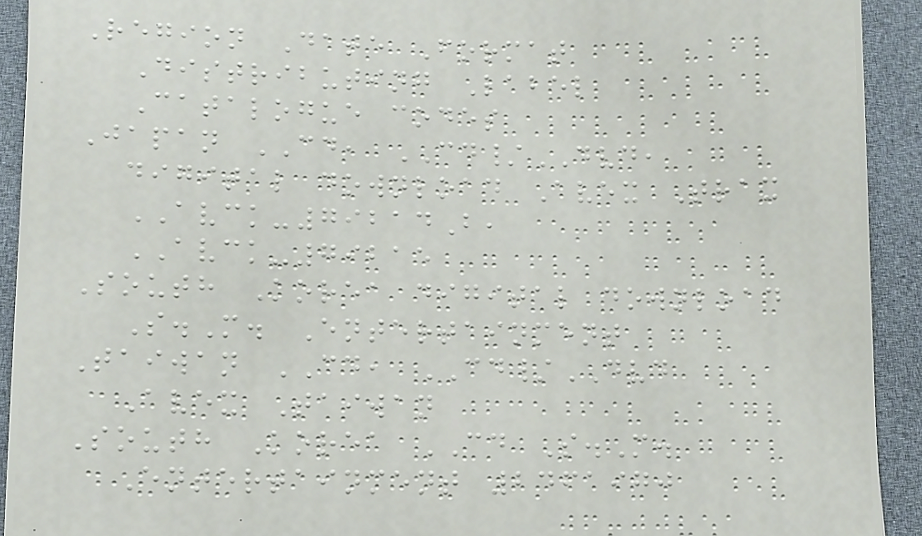Region Date Format
Distributing Label
Catalogue codes
Japan CD, CD/DVD,
digital download Avex Trax
AVCK-79214B,
AVCK-79215
South Korea digital download
S.M. Entertainment
Taiwan CD, CD/DVD
Avex Taiwan
South Korea CD S.M.
Entertainment 2461970
